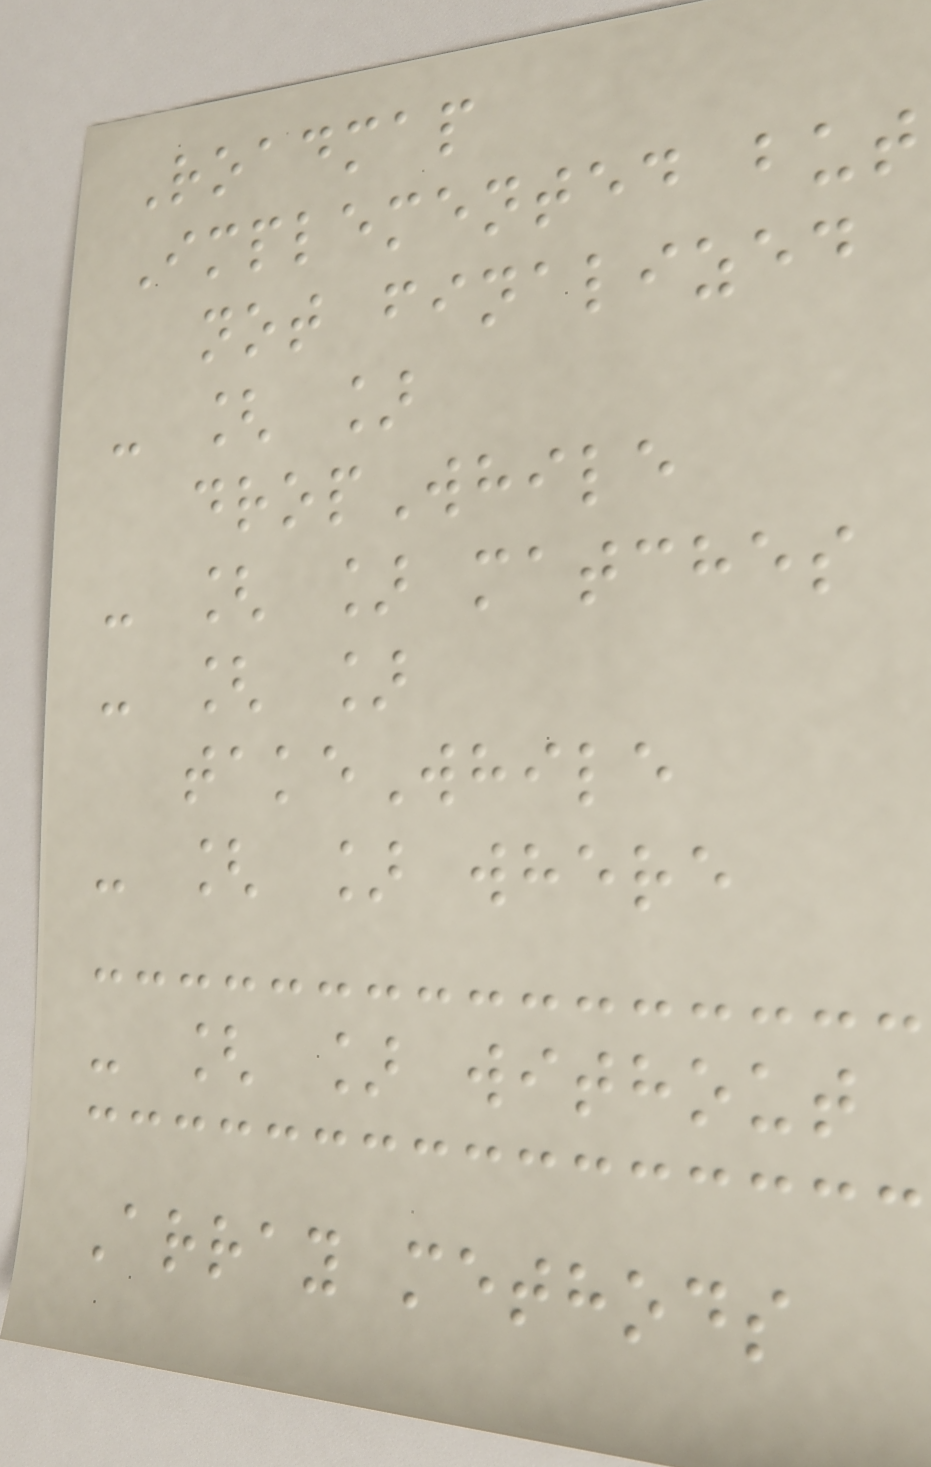Roadmap
Implemented but
not finalized
- [ ]
dropWhile
- [ ] matches
- [ ]
takeWhile
- [ ] where
- [ ] without
Array methods
